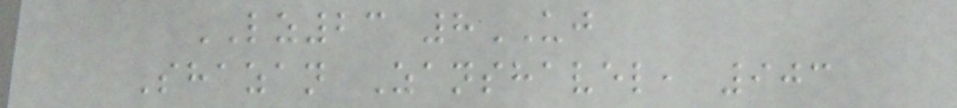LZ23 8UJ
Shazan Zanshavel, 903
